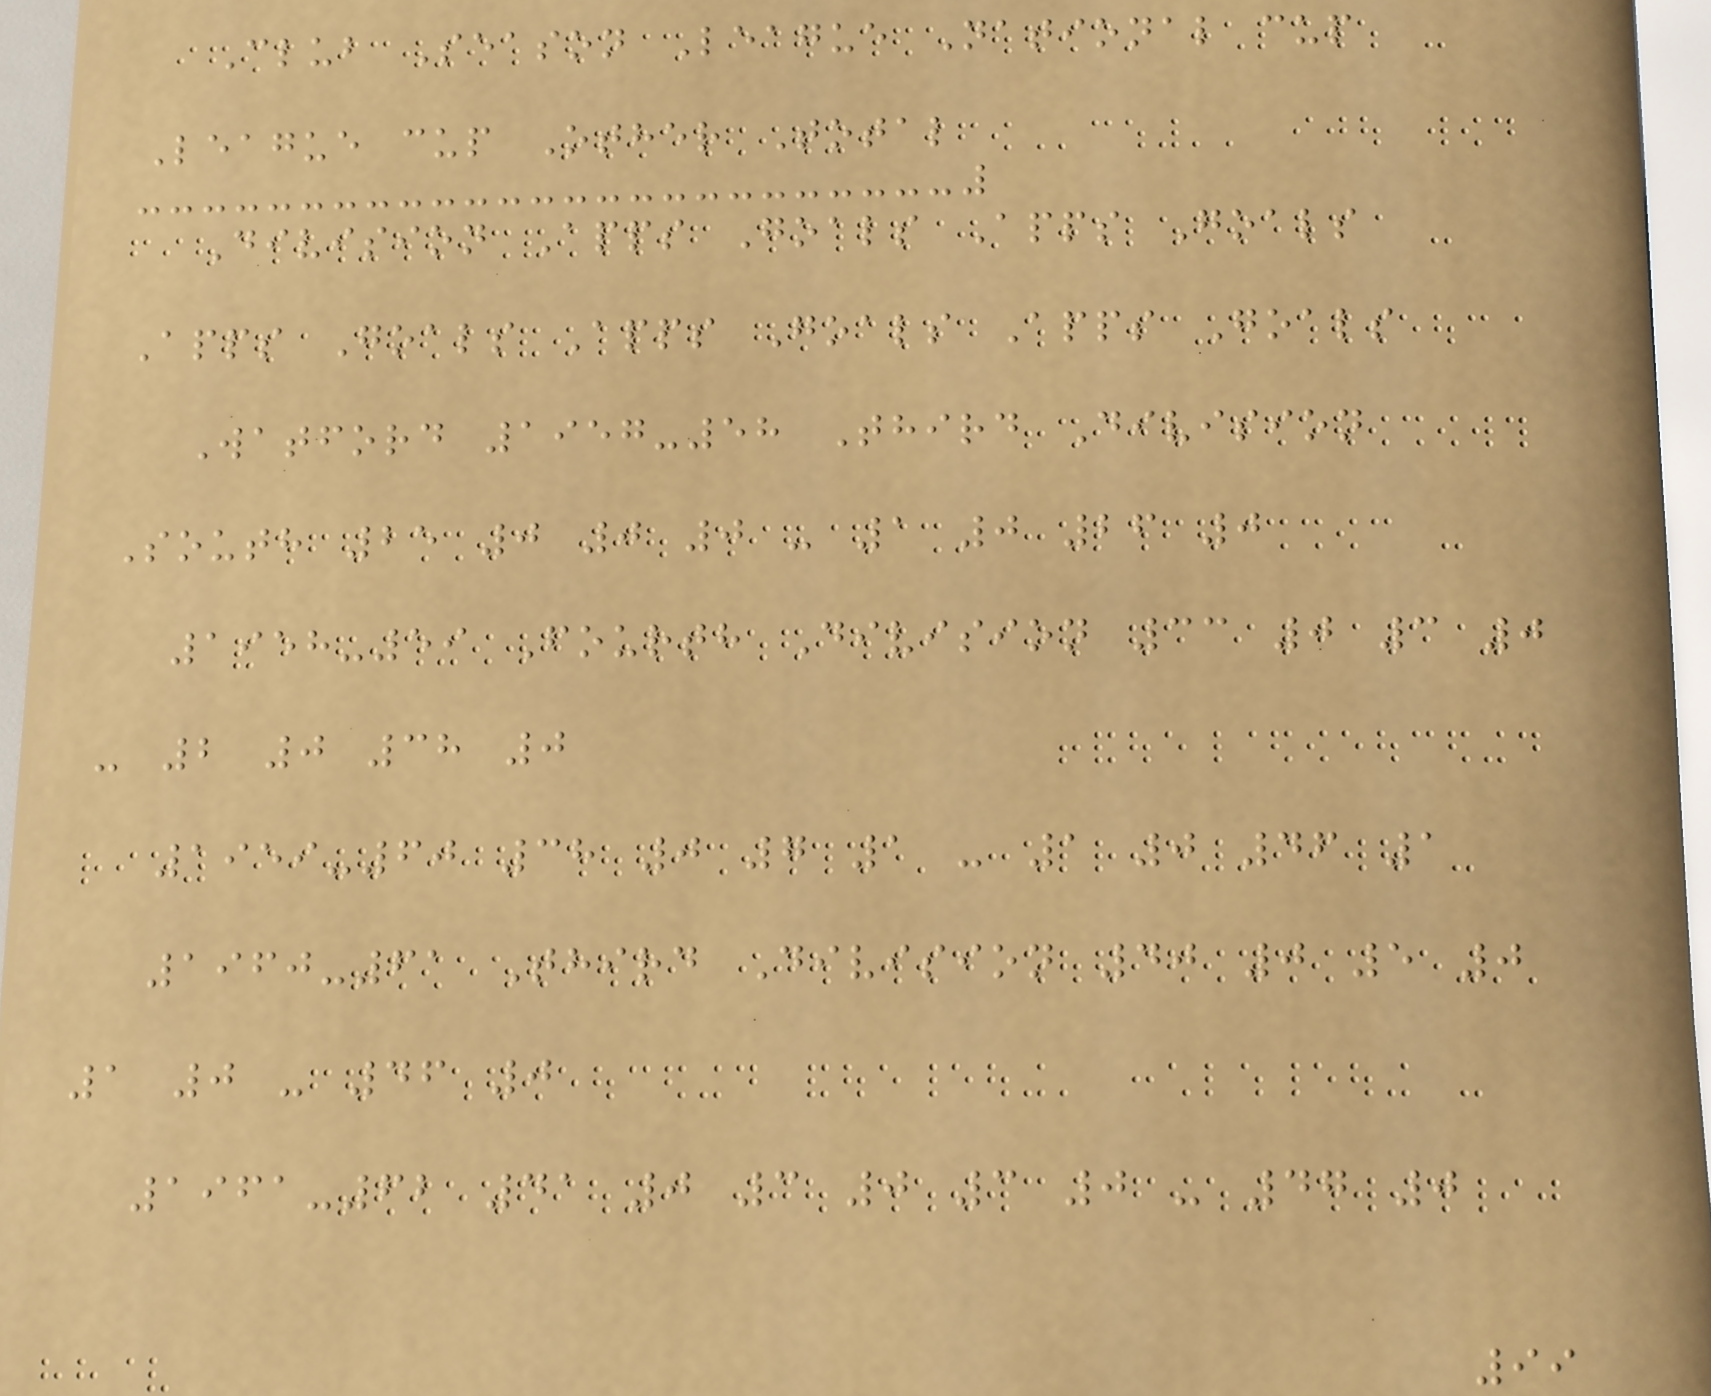Club Season League National cup
League cup Other Total
Division Apps Goals Apps Goals
Apps Goals Apps Goals Apps Goals
Watford 1957-58 Third Division
South 25 0 0 0 - 1 0 26 0
1958-59 Fourth Division 33 0 3 0
- 2 0 38 0
1959-60 38 0 7 1 - 1 0 46 1
1960-61 Third Division 40 0 5 0
1 0 - 46 0
1961-62 41 0 3 0 3 0 - 47 0
99
